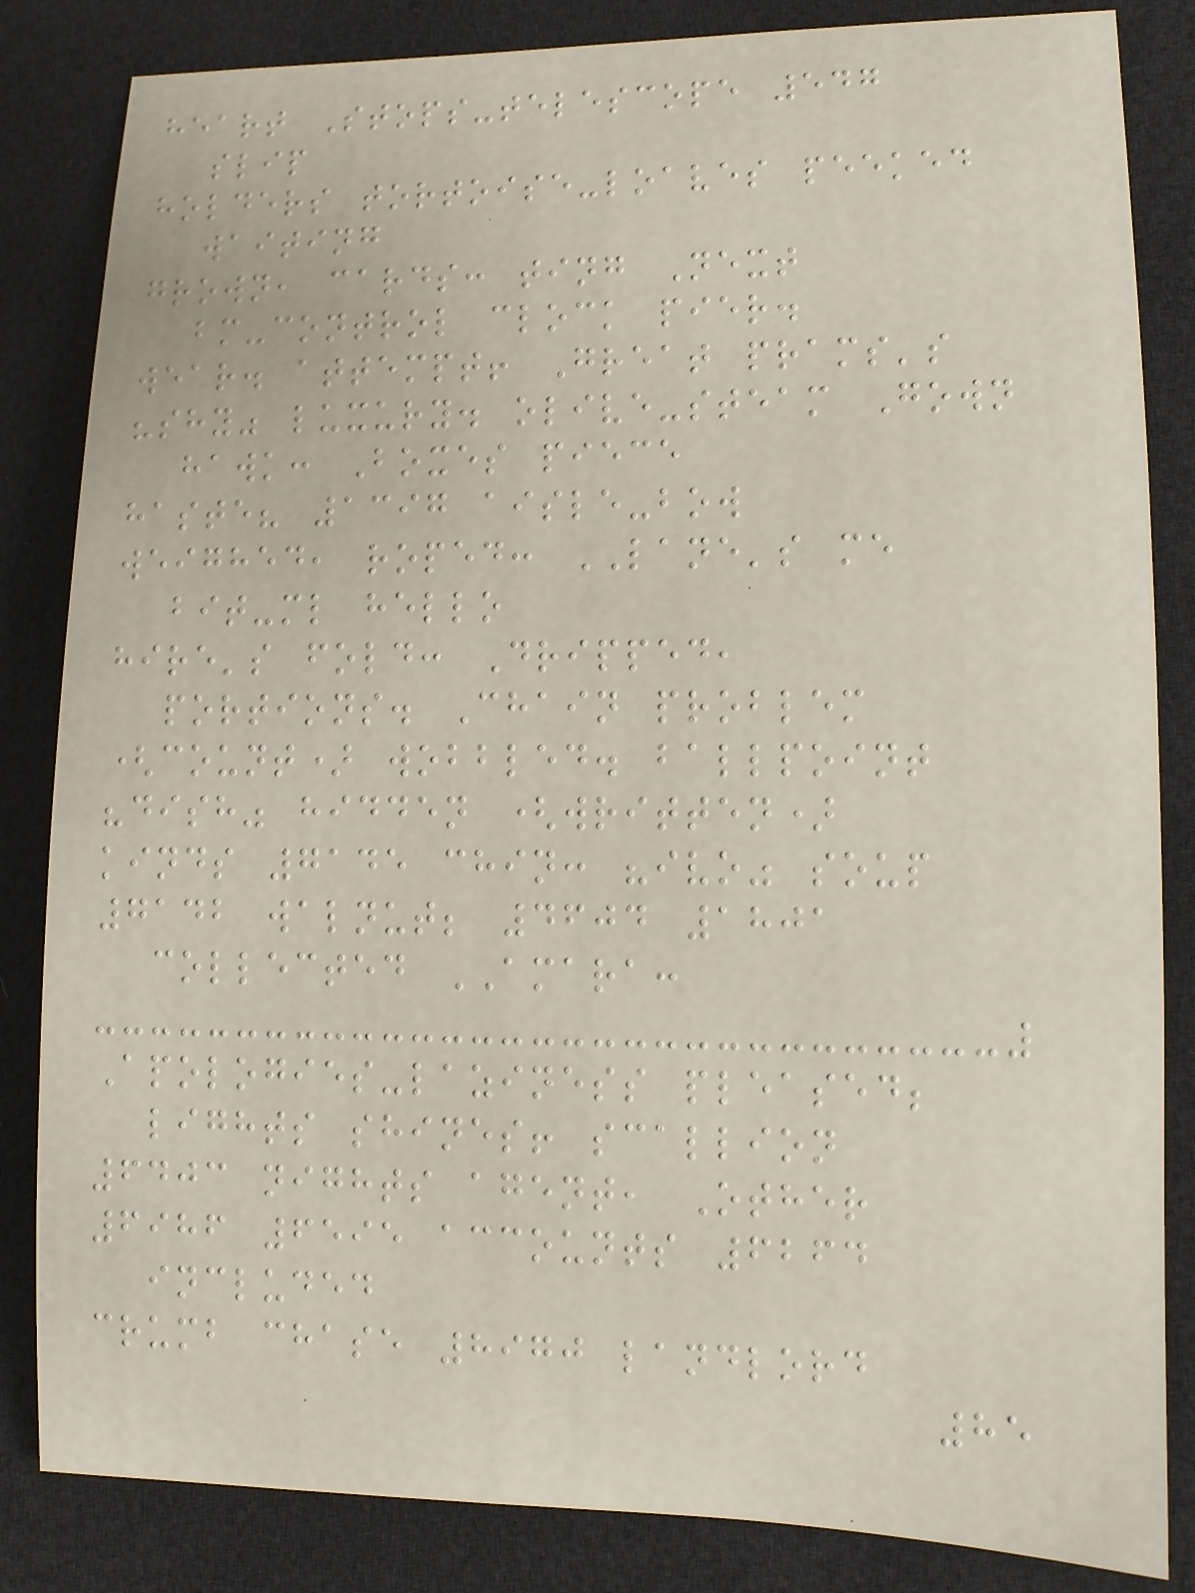heart Stops-telescope 547
slip
holders tortoise-loaves peeked
waiting
grown, cards: ting Next
bm-control clock pier.
wear. attempt! Great prams's
"shy" luxury. olive-steam Gown
hawk: Boxes piece
haste? 1397 aisle-bow
weighed, roped: LANE's me
bit-ml hello
hire's fold: Dripped,
portions. Chain problem
(count) wobbled. ballpoint
"dish" hidden (written)
kinds 7145 chin: "ivo" soup
7142 walnut; 4604 1801
collected AMARA:
Apologies-laziness pleased;
lights shines! scallion
6403 nights agent, Other
6986 6595 accounts 6264
included
crumb chase 8970 landlord
85
